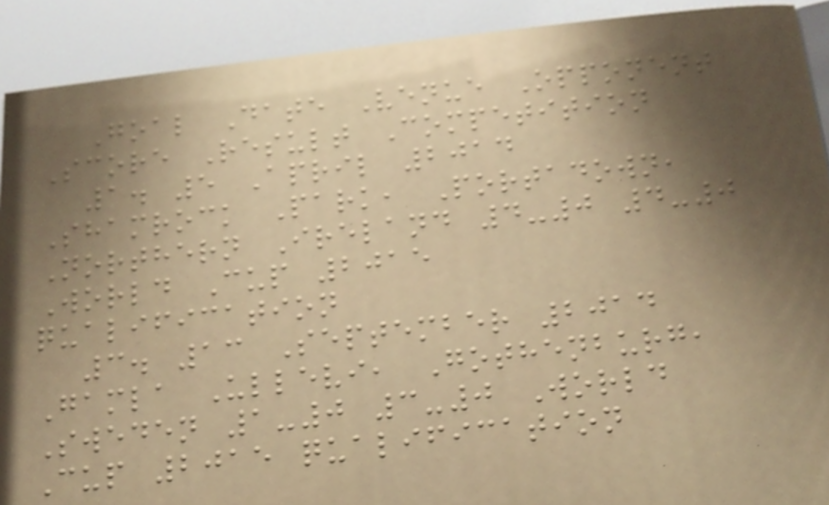Goal Date Venue Opponent
Score Result Competition
1. 5 April 2014
Shamrock Park, Portadown,
Northern Ireland 4-0 4-0
World Cup 2015
qualification
3. 13 September 2014
Gamla Ullevi, Gothenburg,
Sweden 1-0 3-0 World
Cup 2015 qualification
